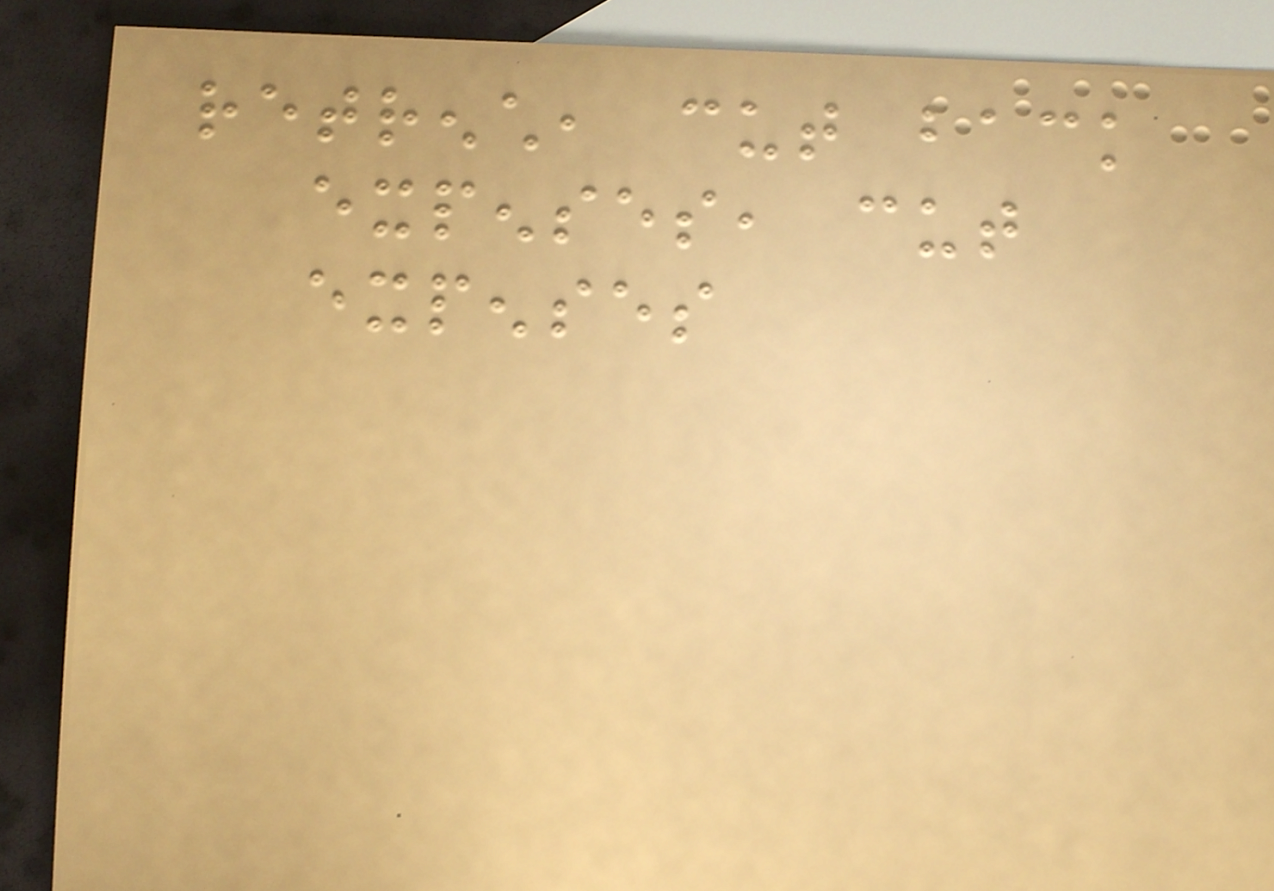retrench, cut back
expenses, cut
expenses
